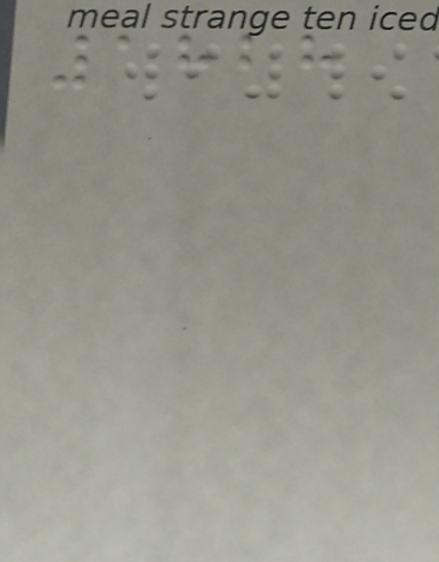1828
